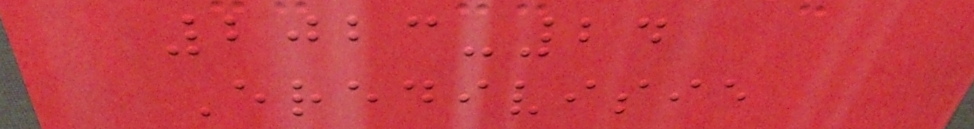2023-24
Eredivisie
